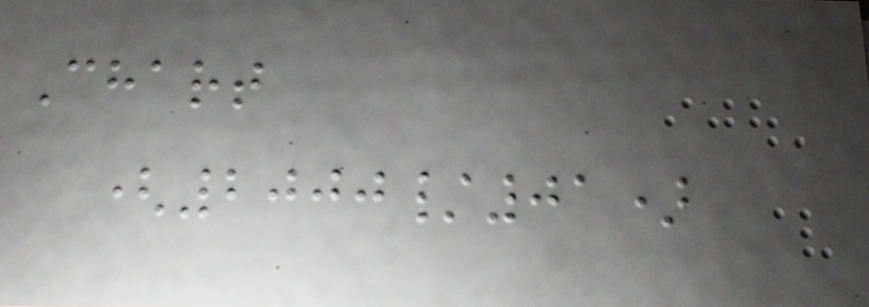Chart
(2000/01)
